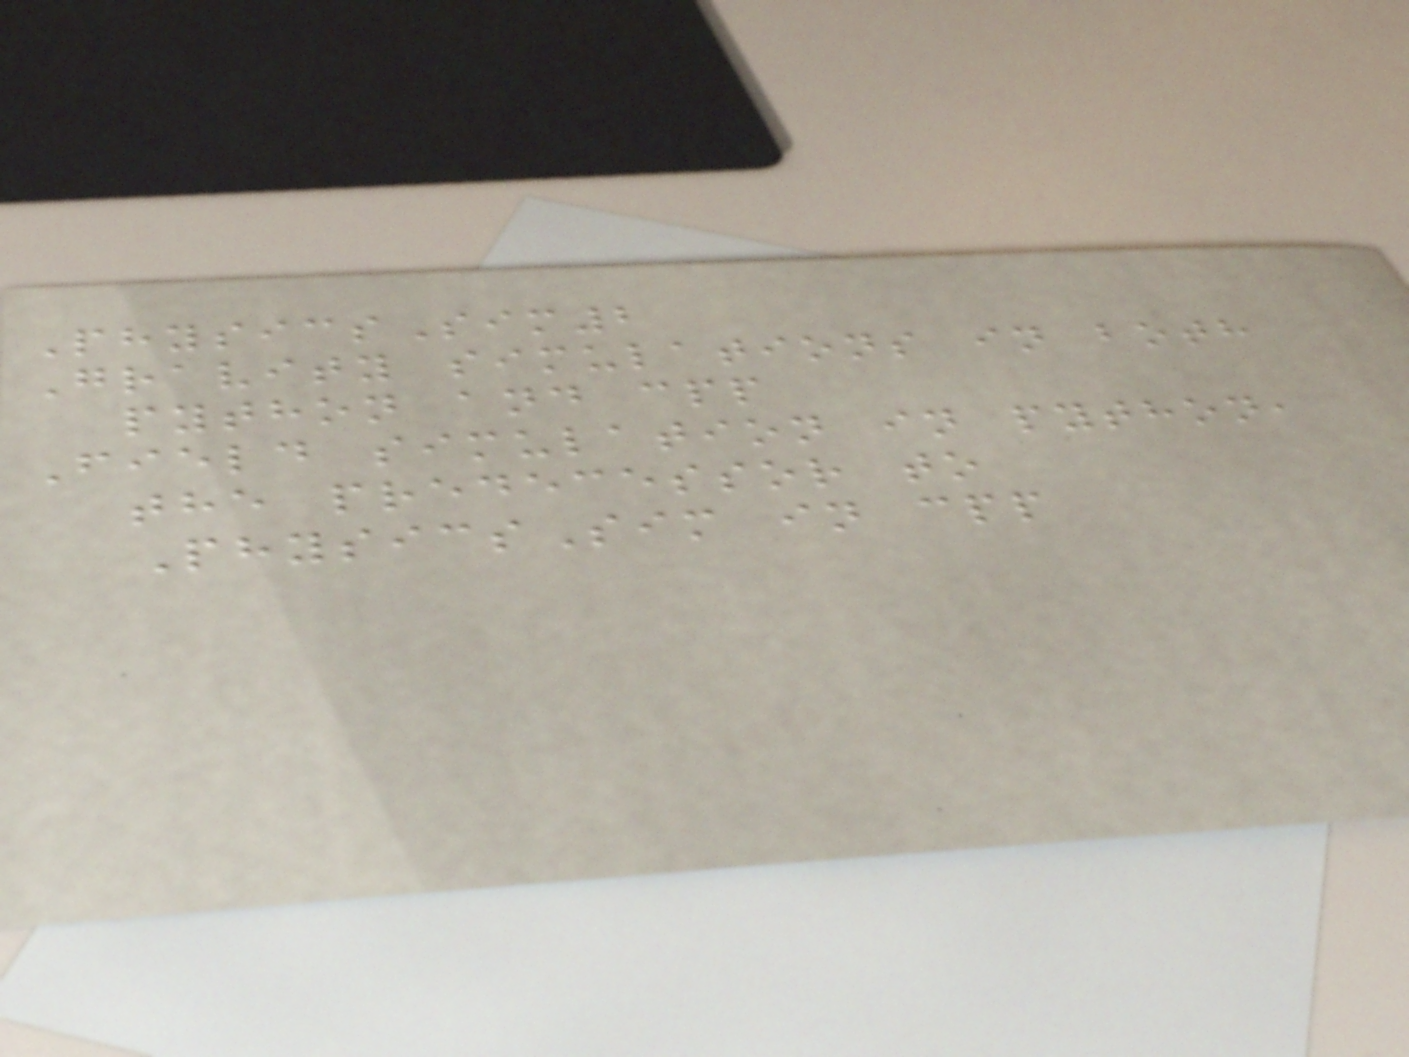PhysicsSim2
Gravity simulations in both
python and cpp
Field simulation in python,
the predecessor to
PhysicsSim in cpp
